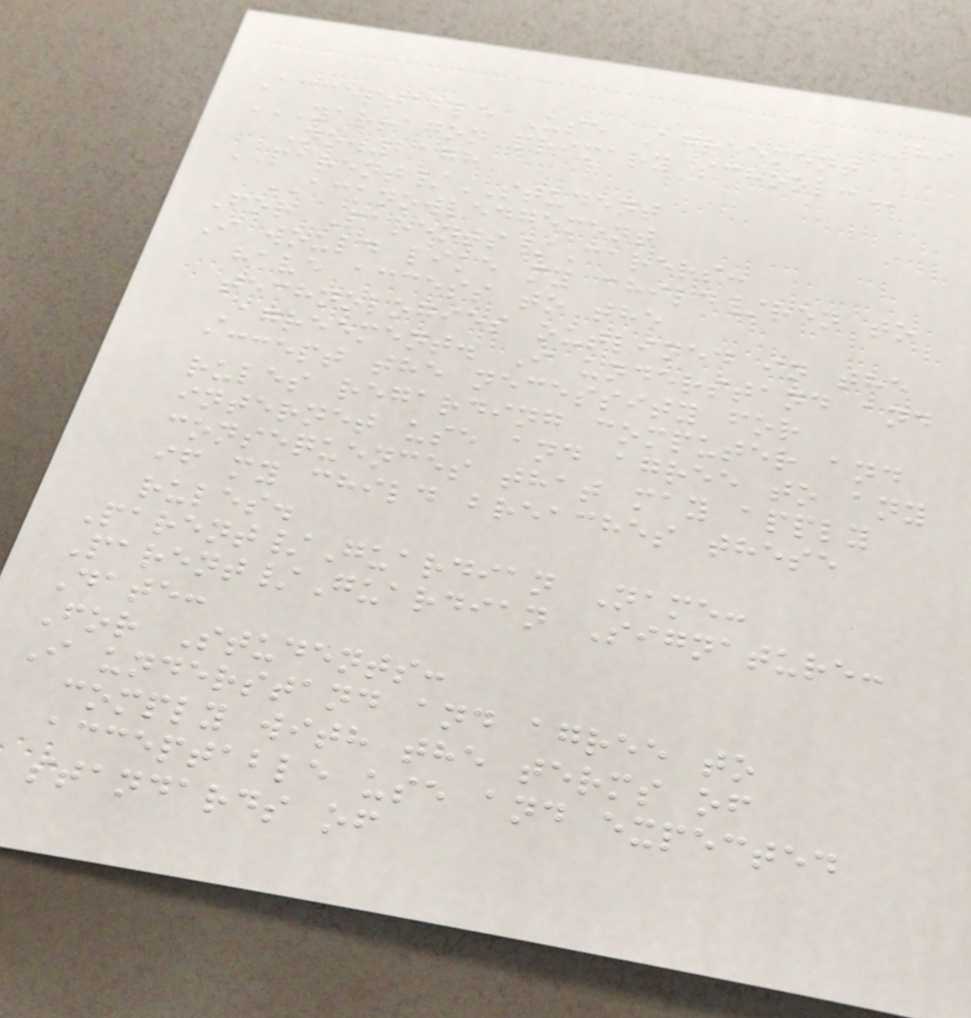89
Acceptable Use Agreement
YARRAGON PRIMARY SCHOOL:
No.2178
PARENT/STUDENT
ACKNOWLEDGEMENT
For Parents/Carers:
I would like my child/ren to
have access to the
technologies outlined in the
Agreement. I understand and
accept the necessity for
rules regarding computer and
internet use and agree to any
consequences that may apply
if my child breaches these
rules.
Parent/Guardian Name:
Parent/Guardian Signature:
Date:
For Students:
I understand and agree to
comply with the terms of
acceptable use and expected
standards of
